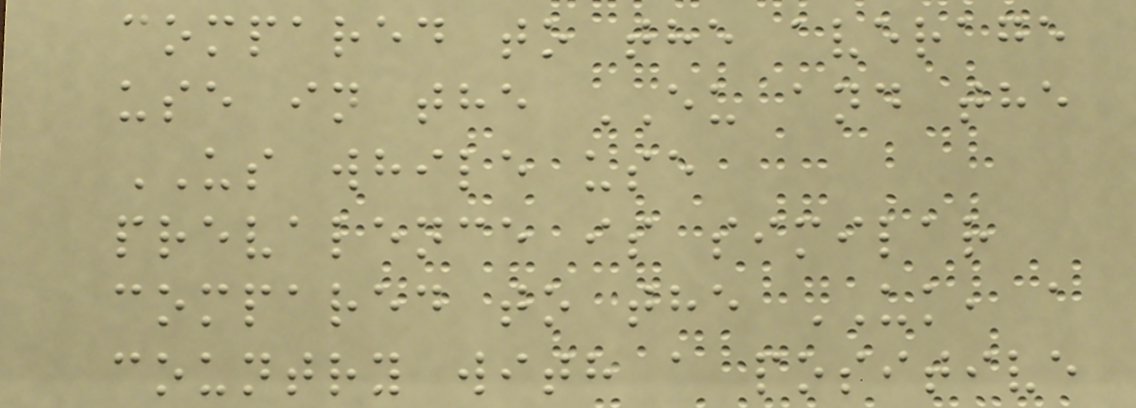compared to the average
use in the EU and the
US while use
prevalence is similar
compared to the UK, a
country with a positive
